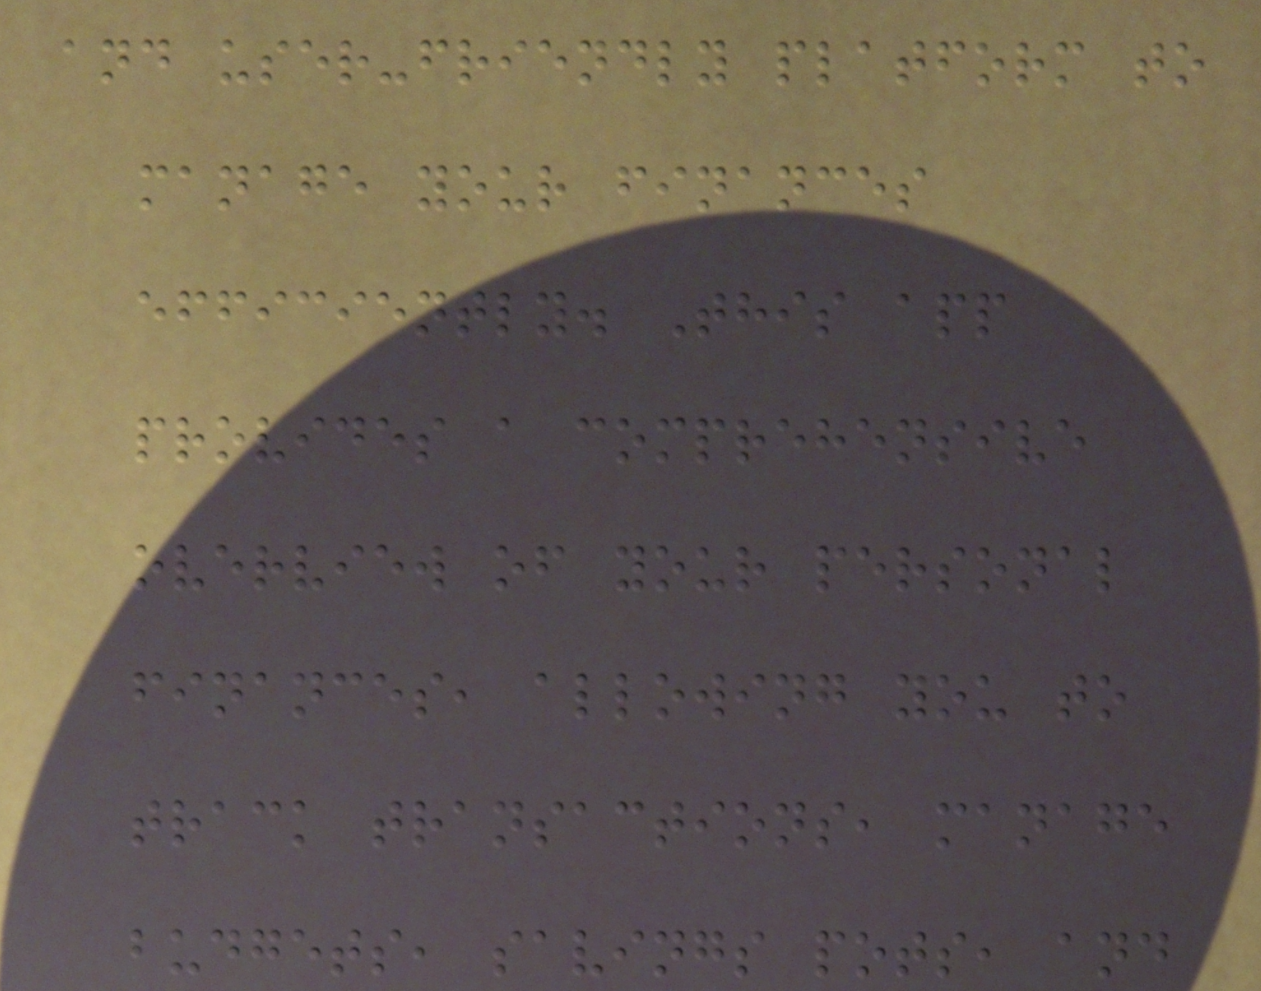and user-friendly platform to
manage your finances
efficiently. This app
provides a comprehensive
overview of your personal
finances, allowing you to
track transactions, manage
budgets, savings pots, and
